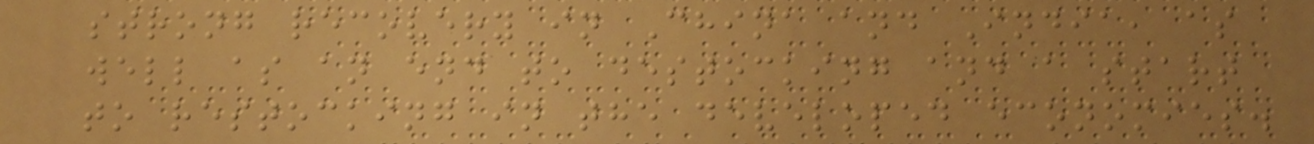strong recovery in China and India, as
well as an end to destocking and a start
to restocking in the developed economies.
